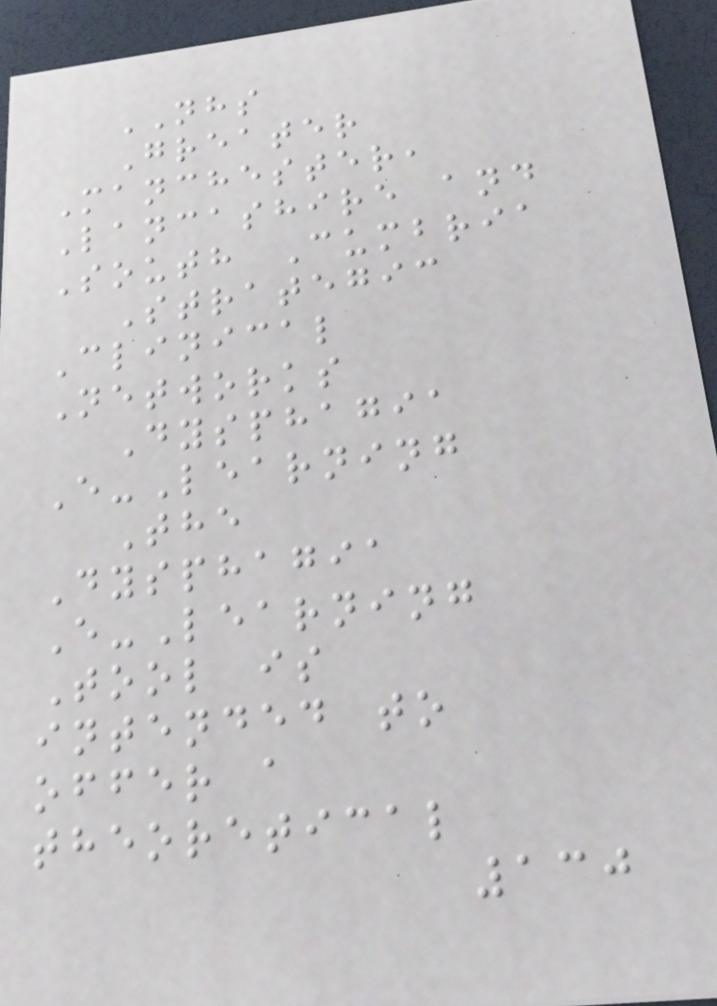NHS
Greater
Manchester,
Lancashire and
South Cumbria
Strategic
Clinical
Networks
Dysphagia
E-Learning
The
Dysphagia
E-Learning
Tool is
intended to
offer a
theoretical
130
